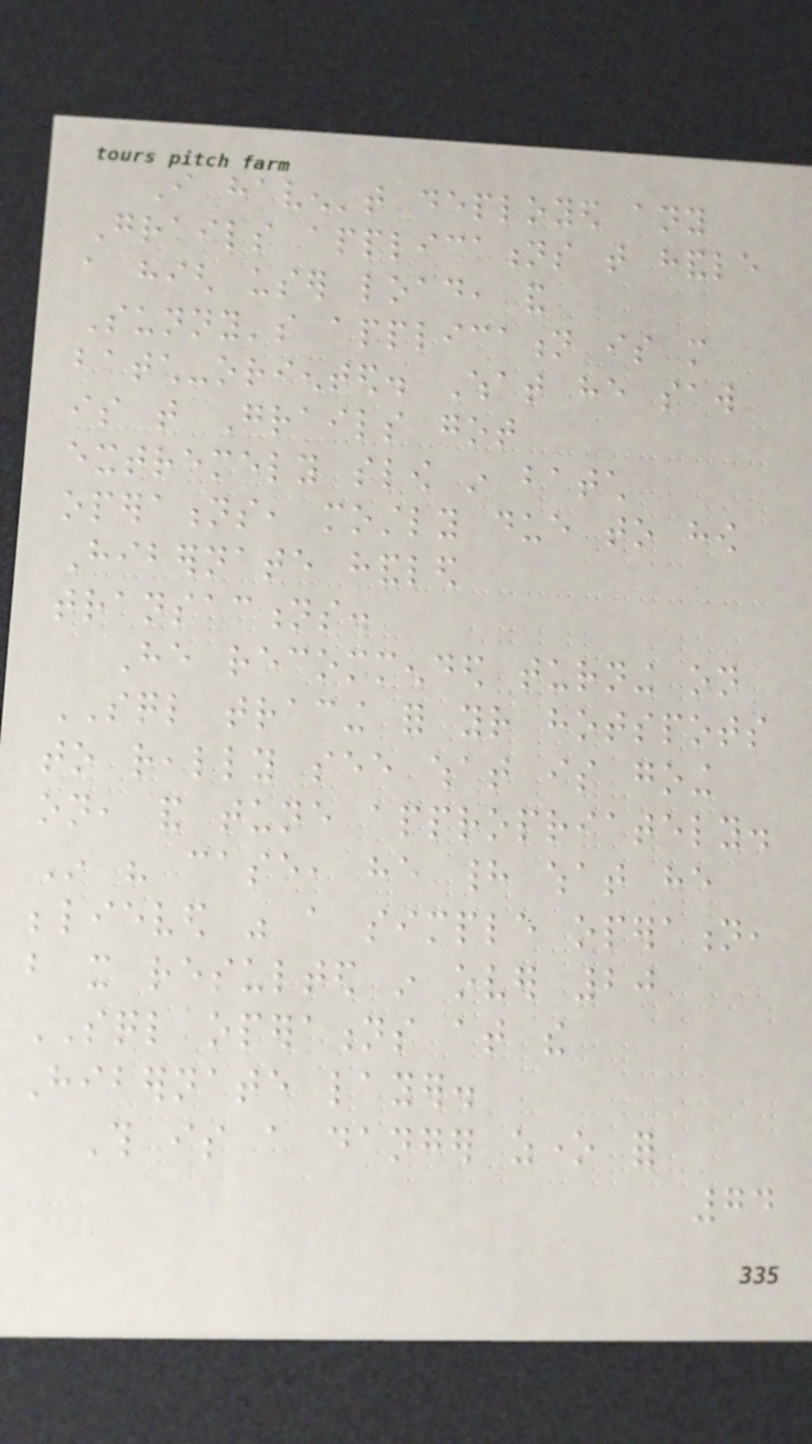I haven't deployed any
Grails applications that handle
a high user load, and
Sunny's application is more
batch-oriented. What he saw
is that Grails got
extremely slow in batch
operations, mostly due to how
Hibernate handled
transactions.
He recommended turning on
SQL tracing for your hotspots
to really see what is going
on, and tune appropriately.
In his case, he had what he
believed was a simple operation,
but it resulted in over 20
SQL operations at the
Hibernate layer.
This is a danger zone for
74
